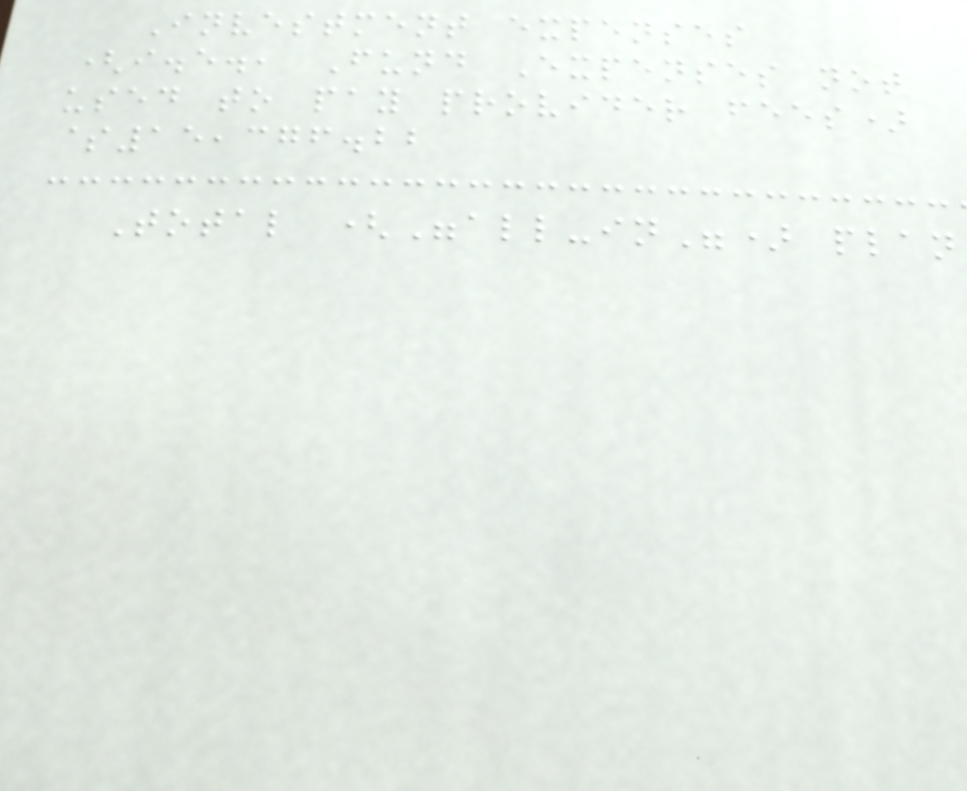Investment expenses
(i.e., Fund Expenses not
used to pay provider fees)
$15,376.22
Total ("all-in") plan
